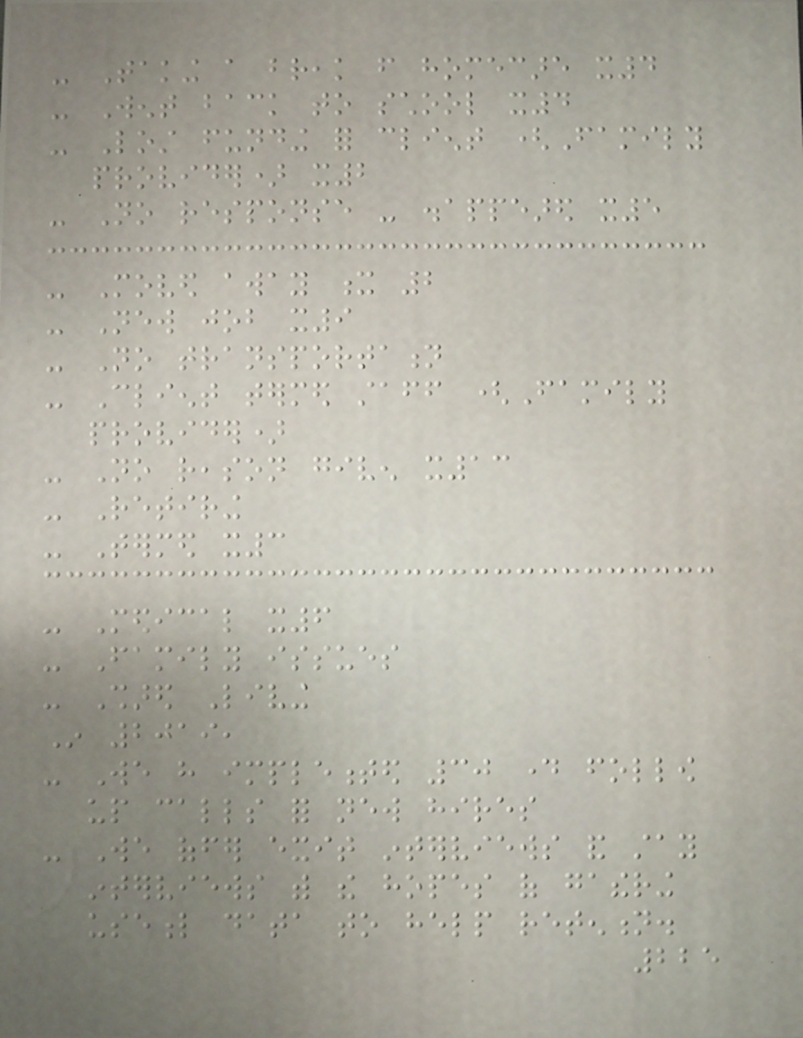- Taking a break from homecare x4
- Went back to school x4
- Lost funding for client (Family
provider) x2
- No response - disappeared x5
- Moved away x 2
- New job x9
- No transportation
- Client termed staff (Family
provider)
- No reason given x13
- Retiring
- Termed x3
- Medical x6
- Family issues
- Shared Living
In 2019,
- We have implemented 30 day follow
up calls for new hires
- We offer exit interviews and stay
interviews with the hopes of gathering
useful data to help retention.
225
